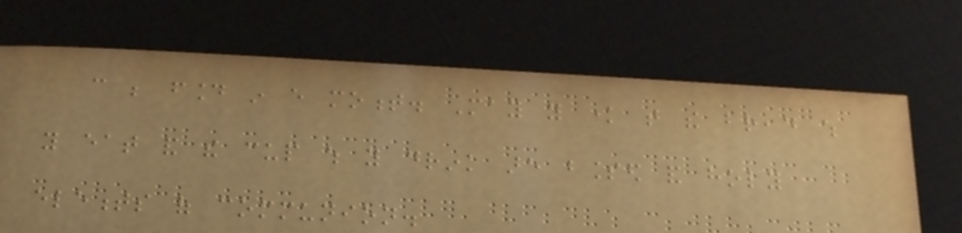can be found in every moment. May you know that the bread which
you eat and the cup which you drink are blessed and holy
elements of communion.
